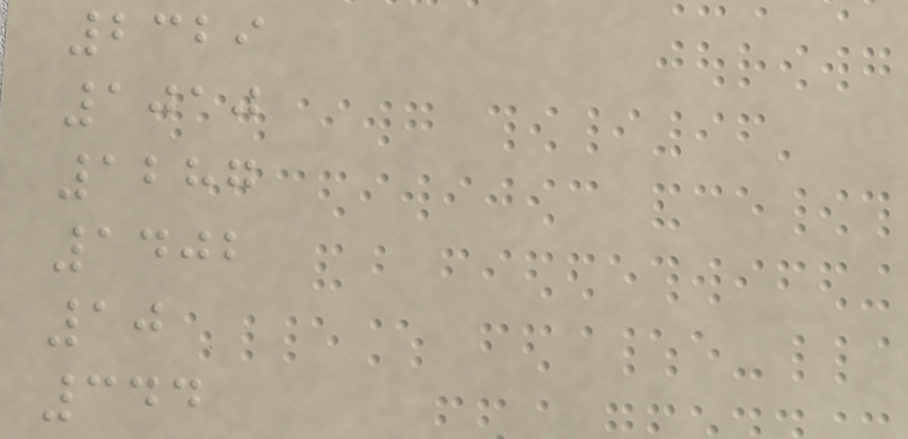2329
1010
1287
1402
10
344
